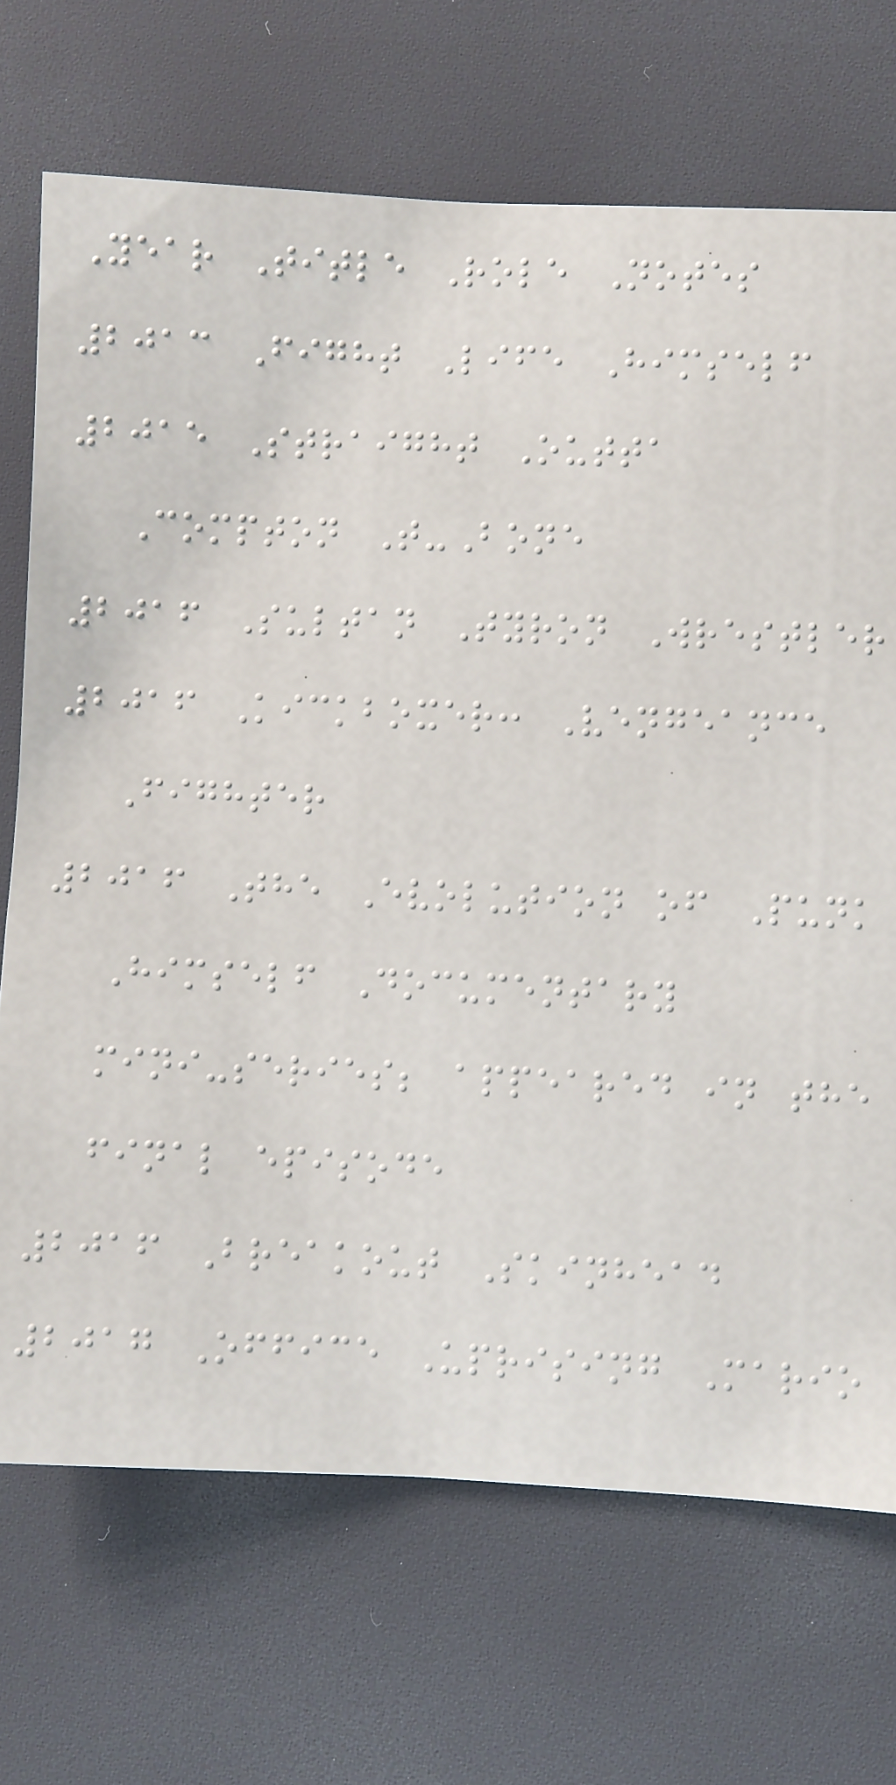Year Title Role Notes
2013 Fight Life Himself
2015 Straight Outta
Compton T-Bone
2016 Sultan Tyron Wrestler
2016 Kickboxer: Vengeance
Fighter
2016 The Evolution of Punk
Himself Documentary
mini-series; appeared in the
final episode
2016 Breakout Skinhead
2017 Office Uprising Mario
